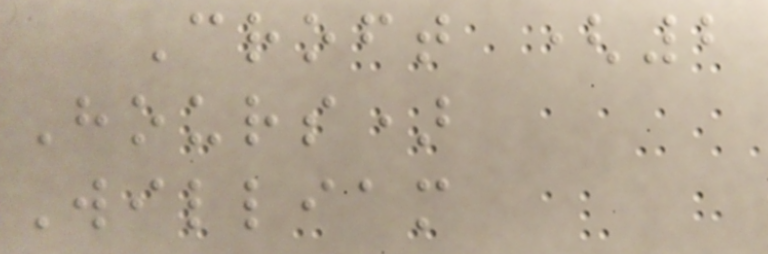Croft (2
Hours)
William
